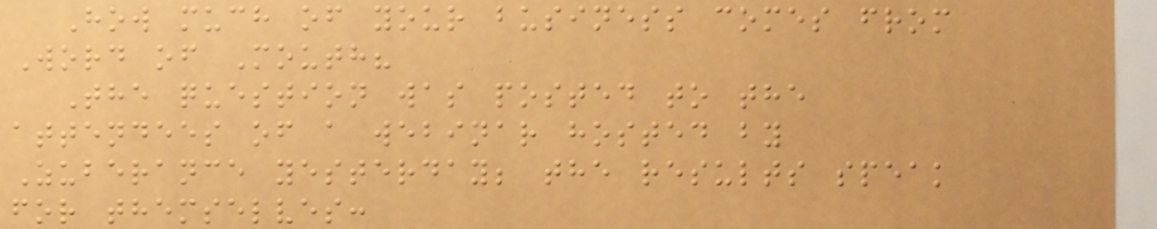How much of your business comes from
Word of Mouth?
The question was posted to the
attendees of a webinar hosted by
Zuberance yesterday; the results speak
for themselves:
